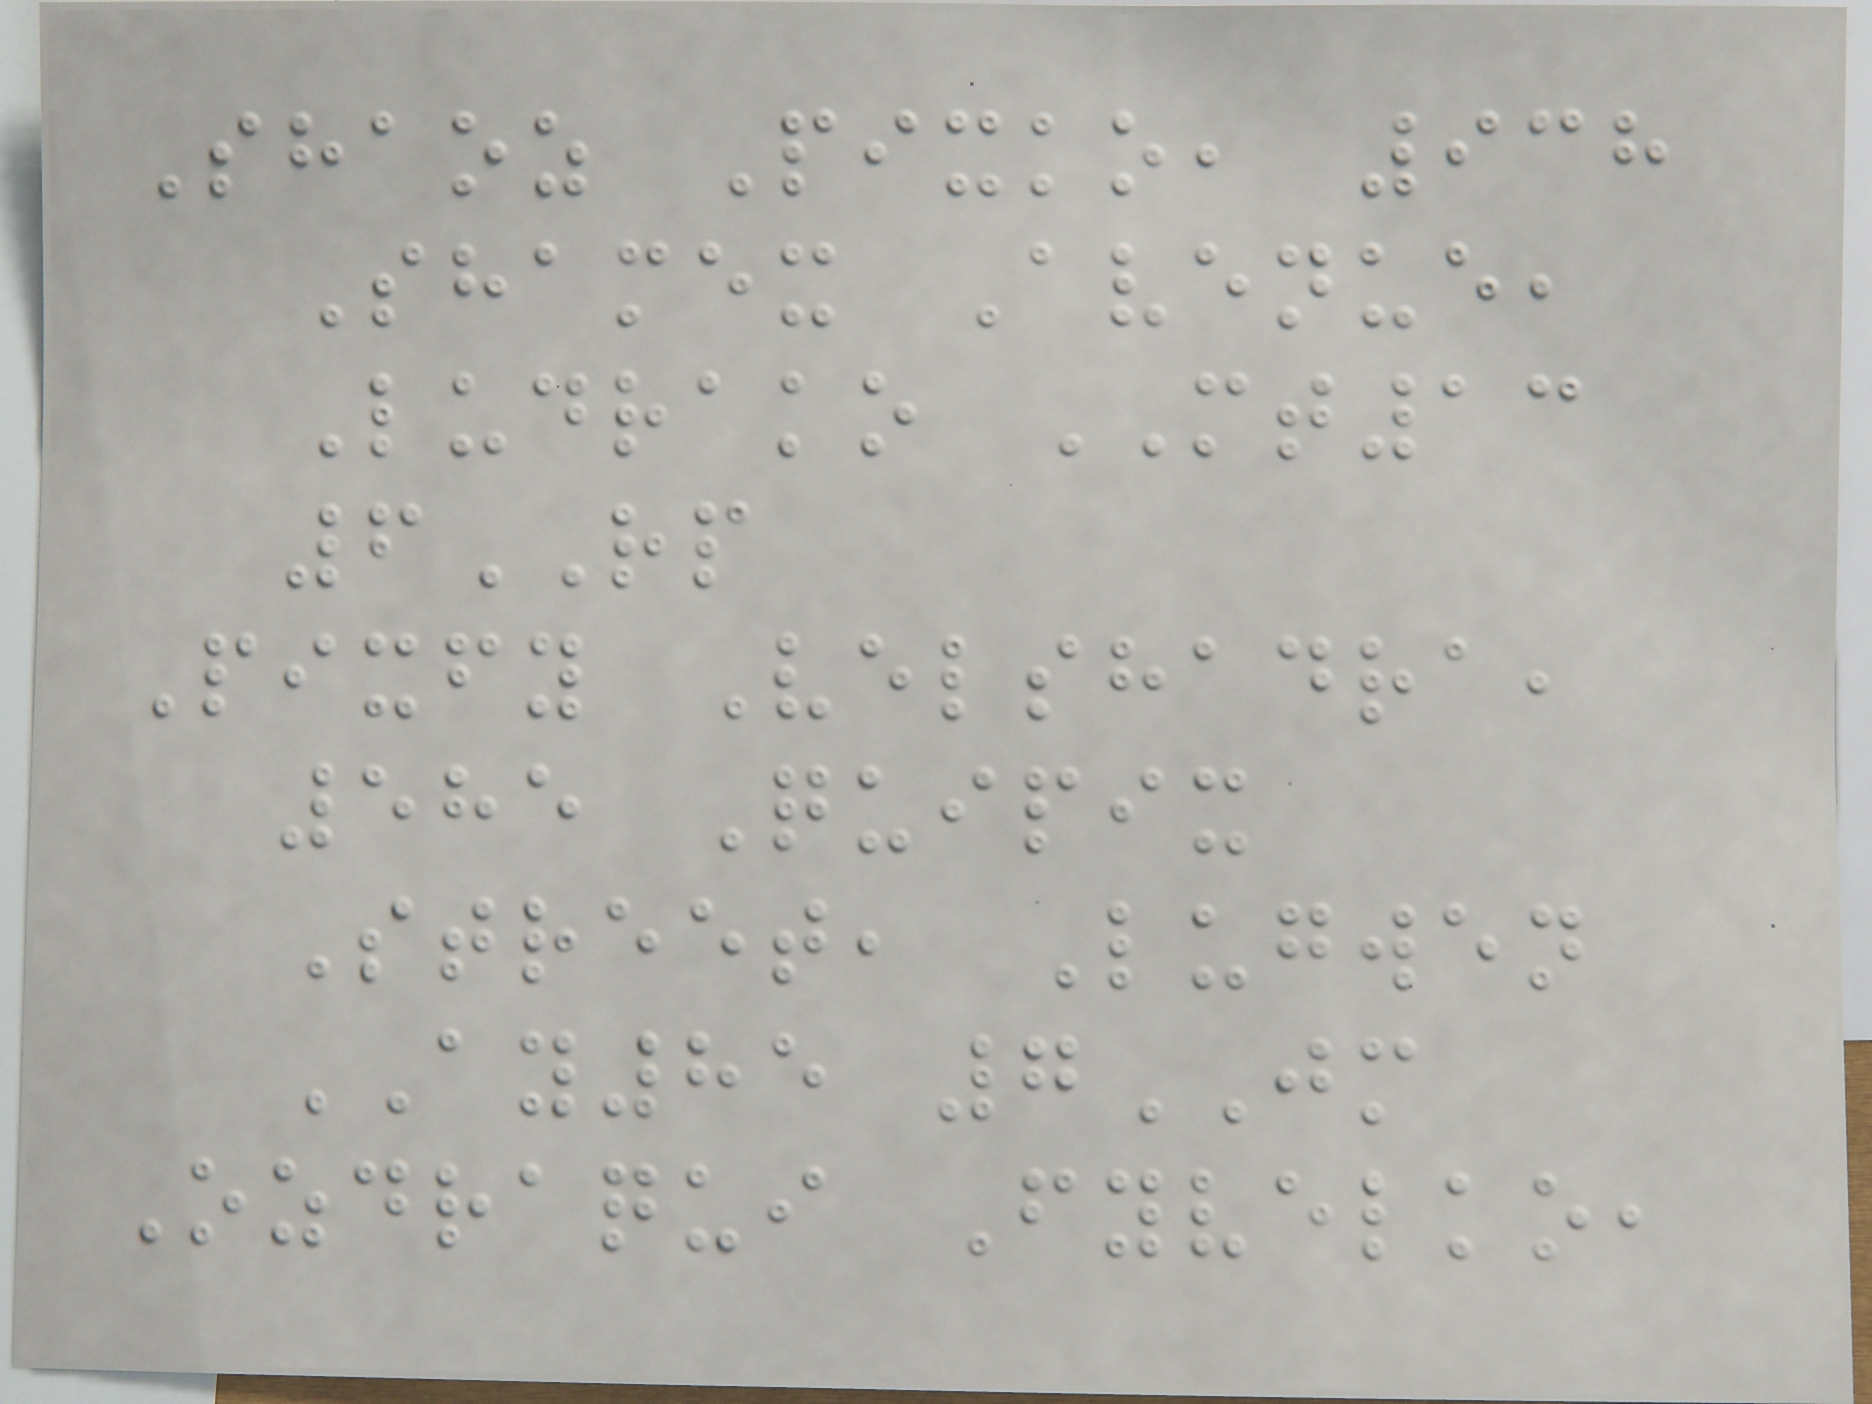Shaoz Pixko, 938
Shamex Avenue,
Ludrako MT13
6RP
Pixfy Velshadra,
585 Quipix
Street, Lugwen
AY85 7JM
Ozdraqui Fyvelko,
